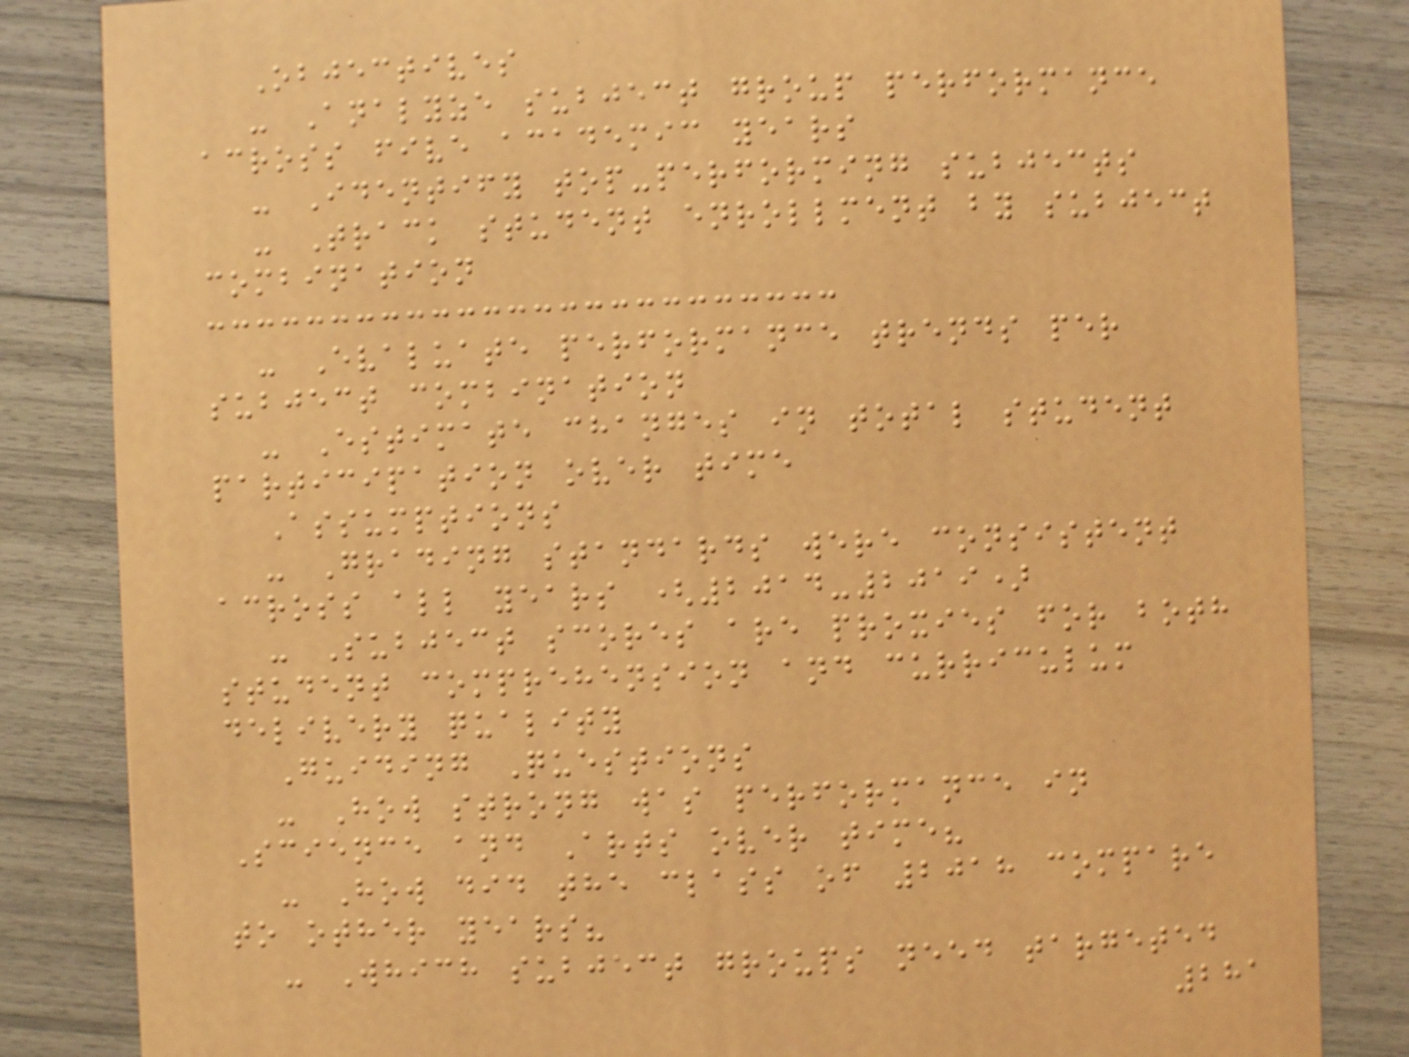Objectives
- Analyze subject group performance
across five academic years
- Identify top-performing subjects
- Track student enrollment by subject
combination
- Evaluate performance trends per
subject combination
- Estimate changes in total student
participation over time
Assumptions
- Grading standards were consistent
across all years (2014-2019)
- Subject scores are proxies for both
student comprehension and curriculum
delivery quality
Guiding Questions
- How strong was performance in
Science and Arts over time?
- How did the class of 2018 compare
to other years?
- Which subject groups need targeted
281
